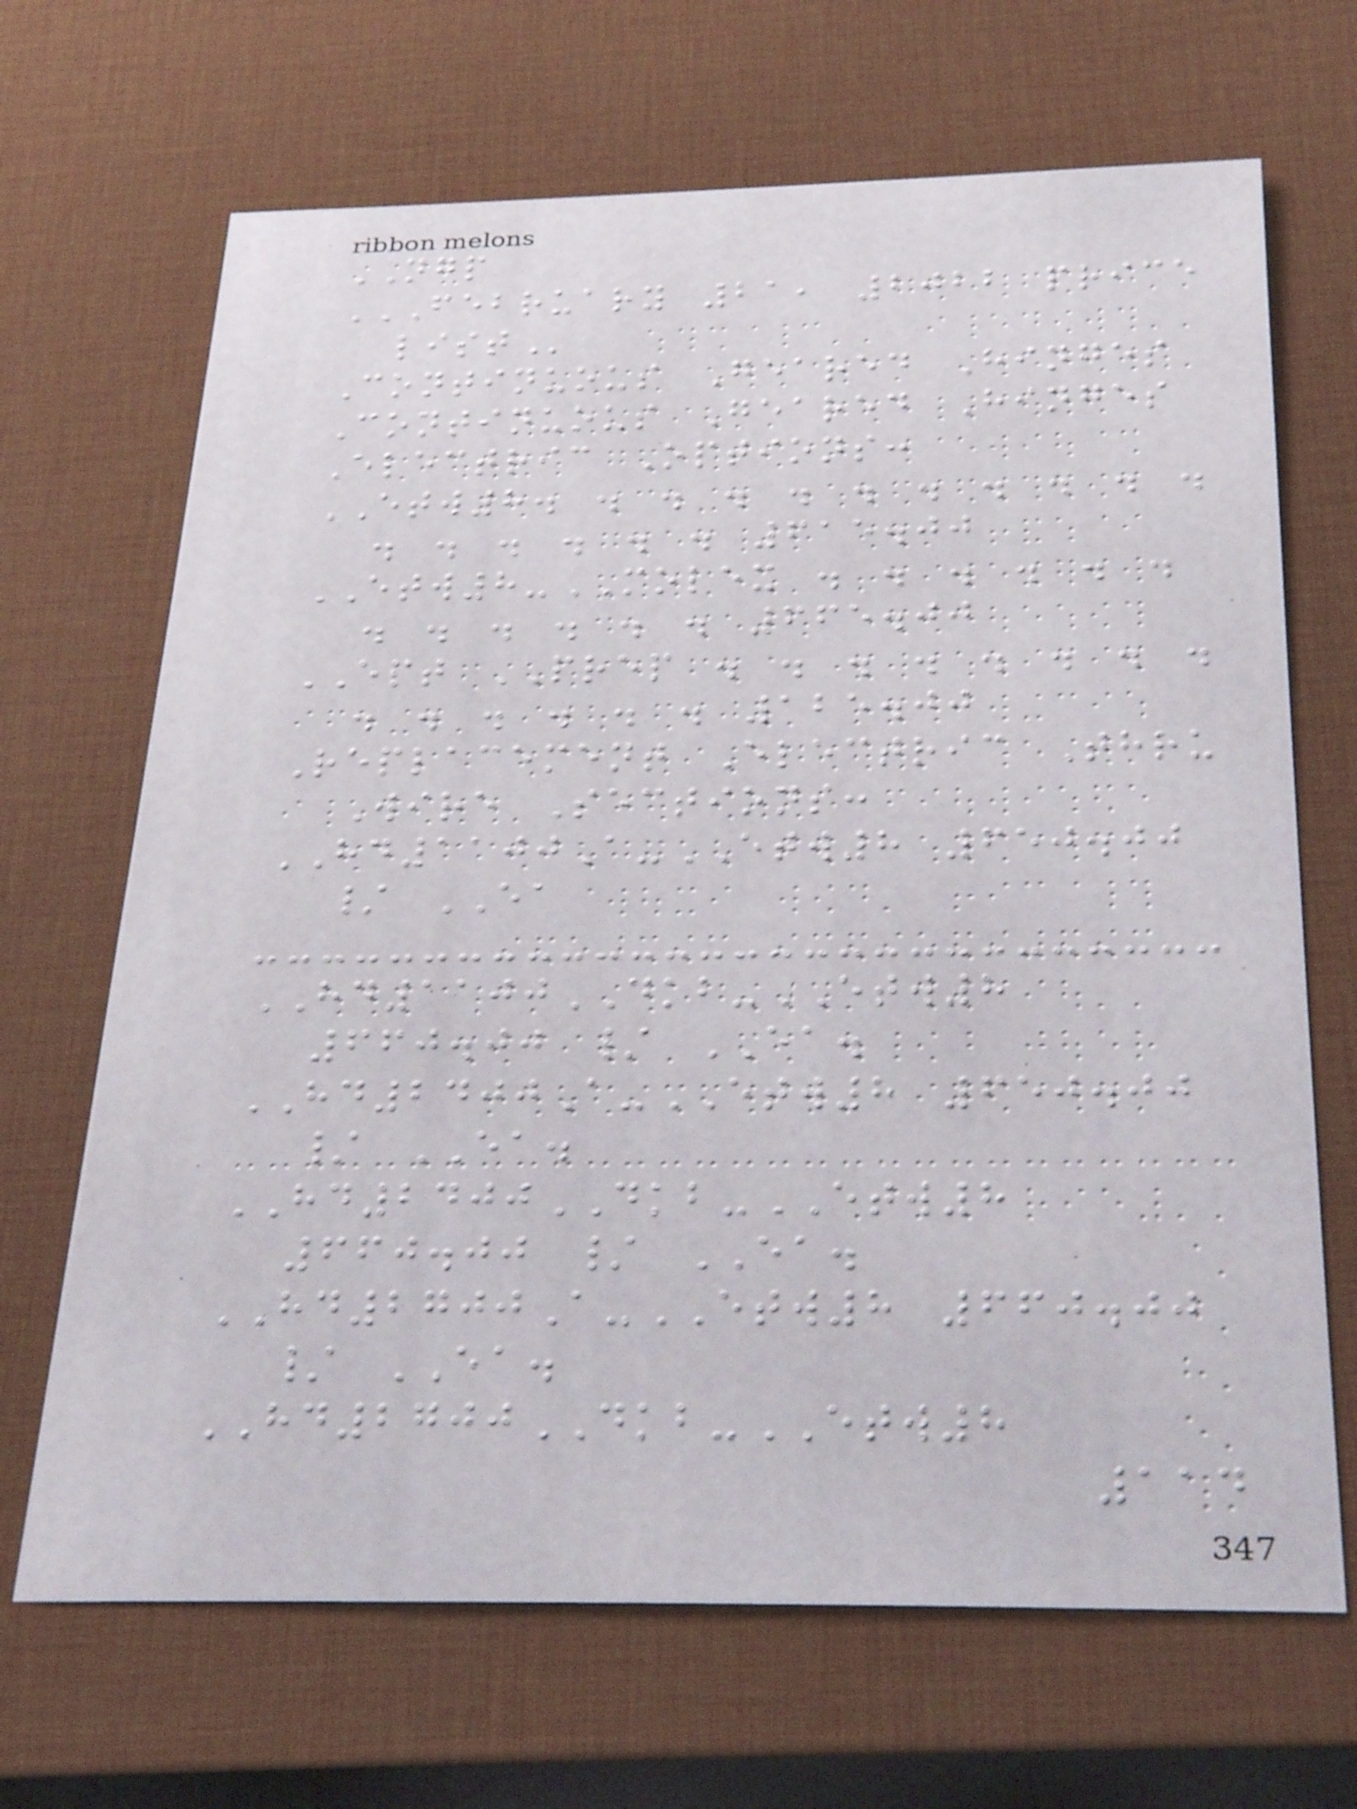NGP
FEBRUARY 21, 2022 PRICE
LIST
Continuous Geared Hinges
Continuous Geared Hinges
Electric Options:
ETW8. . . . . . . . . . .
. . . . . . 615.00
ETW8-MOLEX . . . . . .
. . . . . . 665.00
EPT PREP . . . . . . . .
. . . . . . 125.00
Replacement Electric Thru
Wire Sections:
HD1100A-ETW8 650.00
/ EA
HD1100DKB-ETW8
660.00 / EA.
HD2400A-ETW8 650.00
/ EA.
HD2400DKB-ETW8
660.00 / EA.
HD2700A-ETW8 660.00
/ EA.
HD2700DKB-ETW8
114
